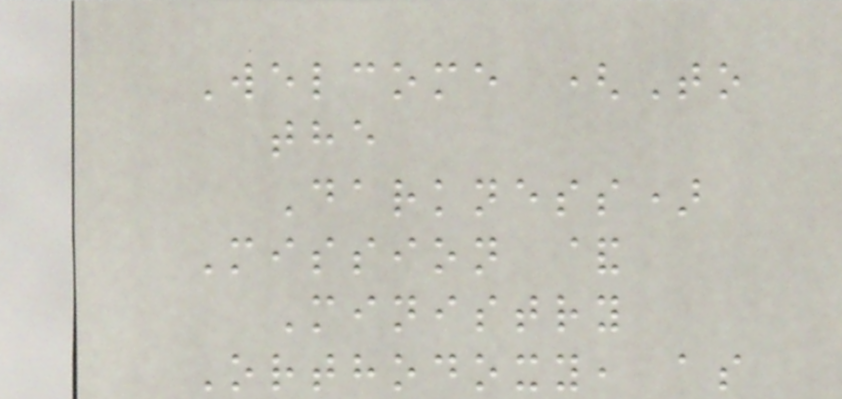Welcome (To
the
Darkness)
Mission &
Ministry
Orthodoxy, as
